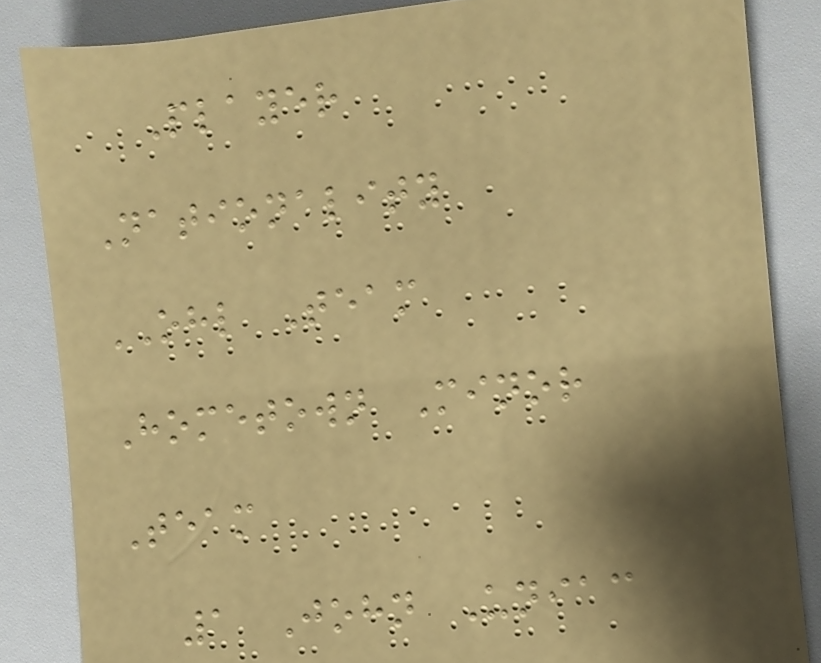Player
Nationality
OHL Team
Hometown Minor
Team
1 John Uniac
